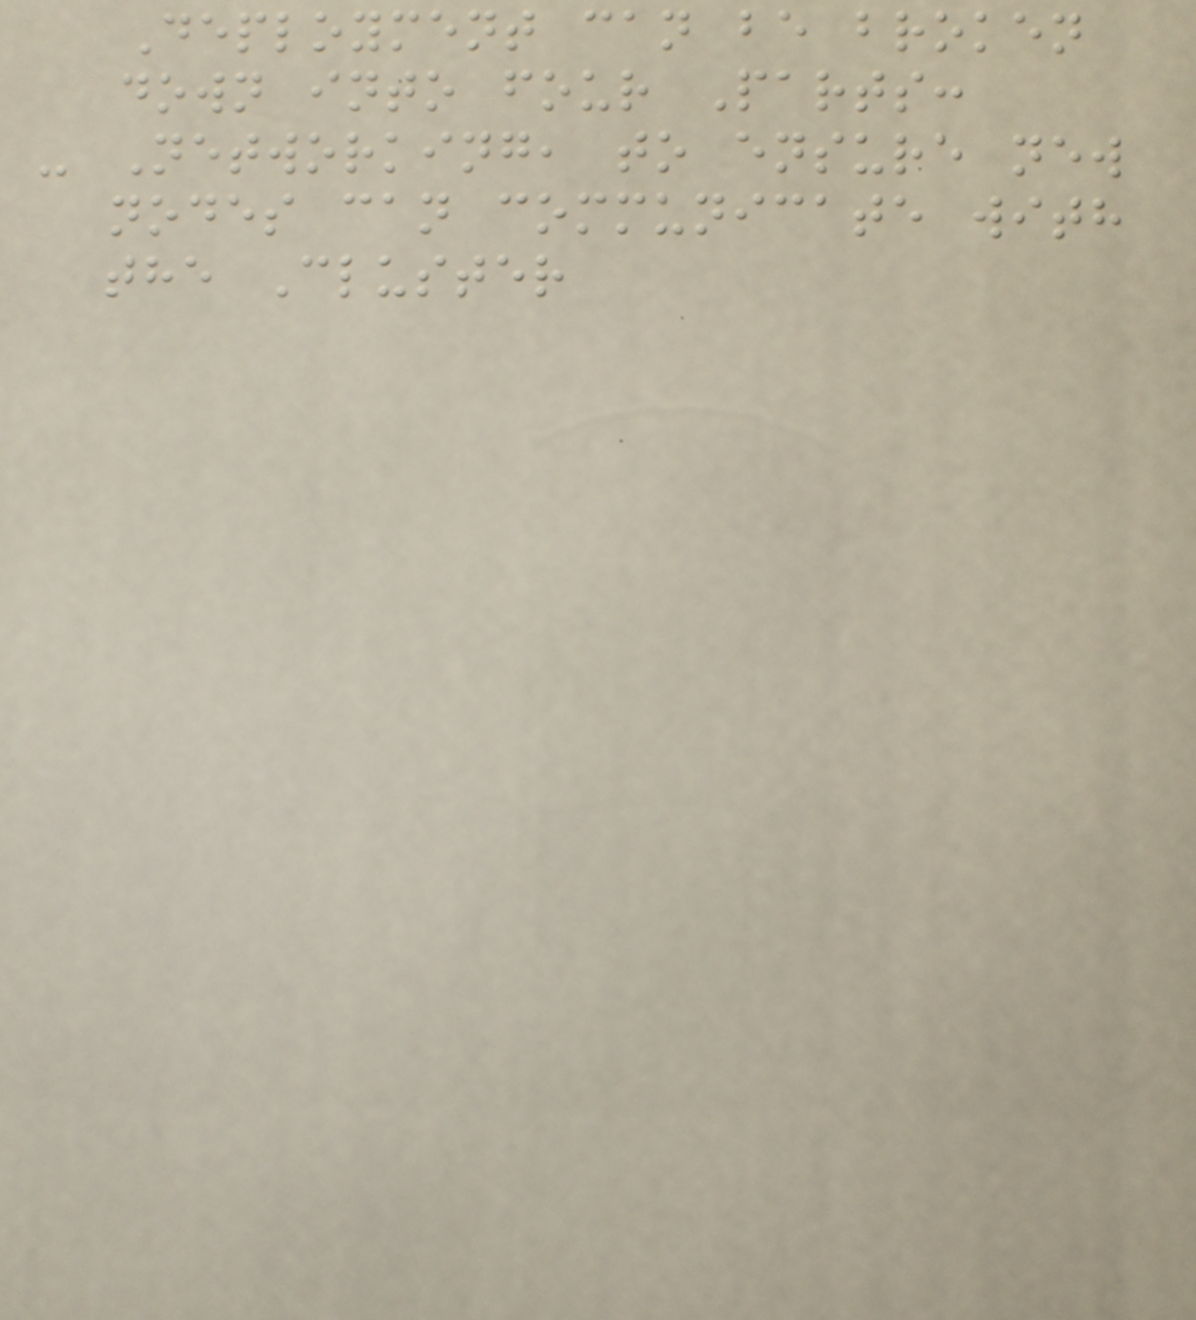Deployment can be broken
down into four Parts:
- Networking, to ensure new
nodes can communicate with
the Cluster
